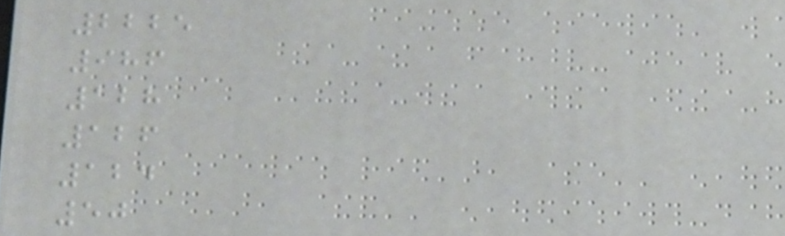2225
986
128
126
124
50
